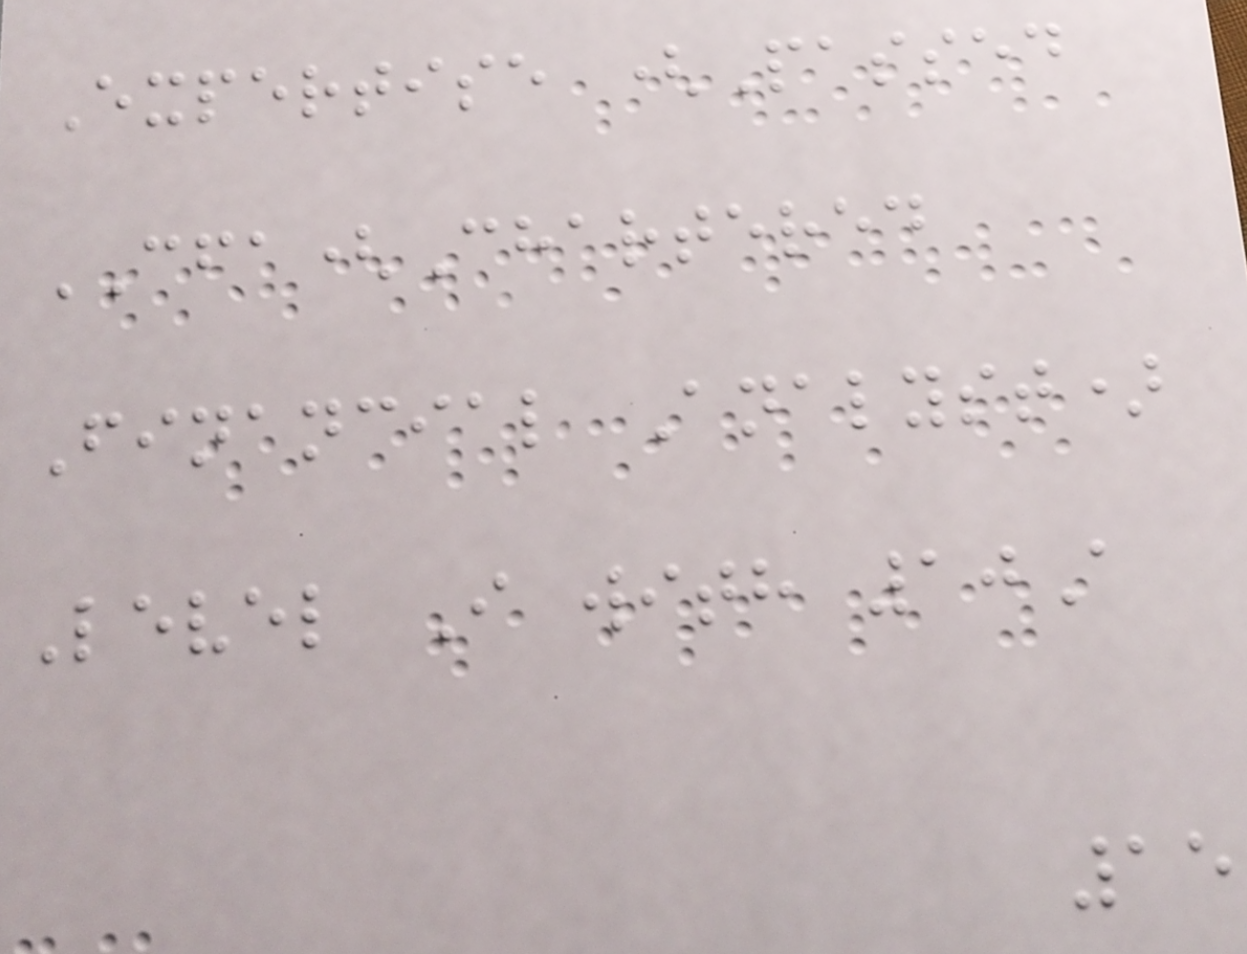Expertise (Passed
CFA(Chartered
Financial Analyst)
Level I with 10A
15
